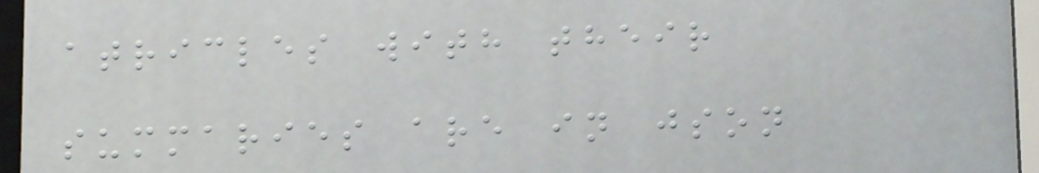atricles with their
summaries are in json
